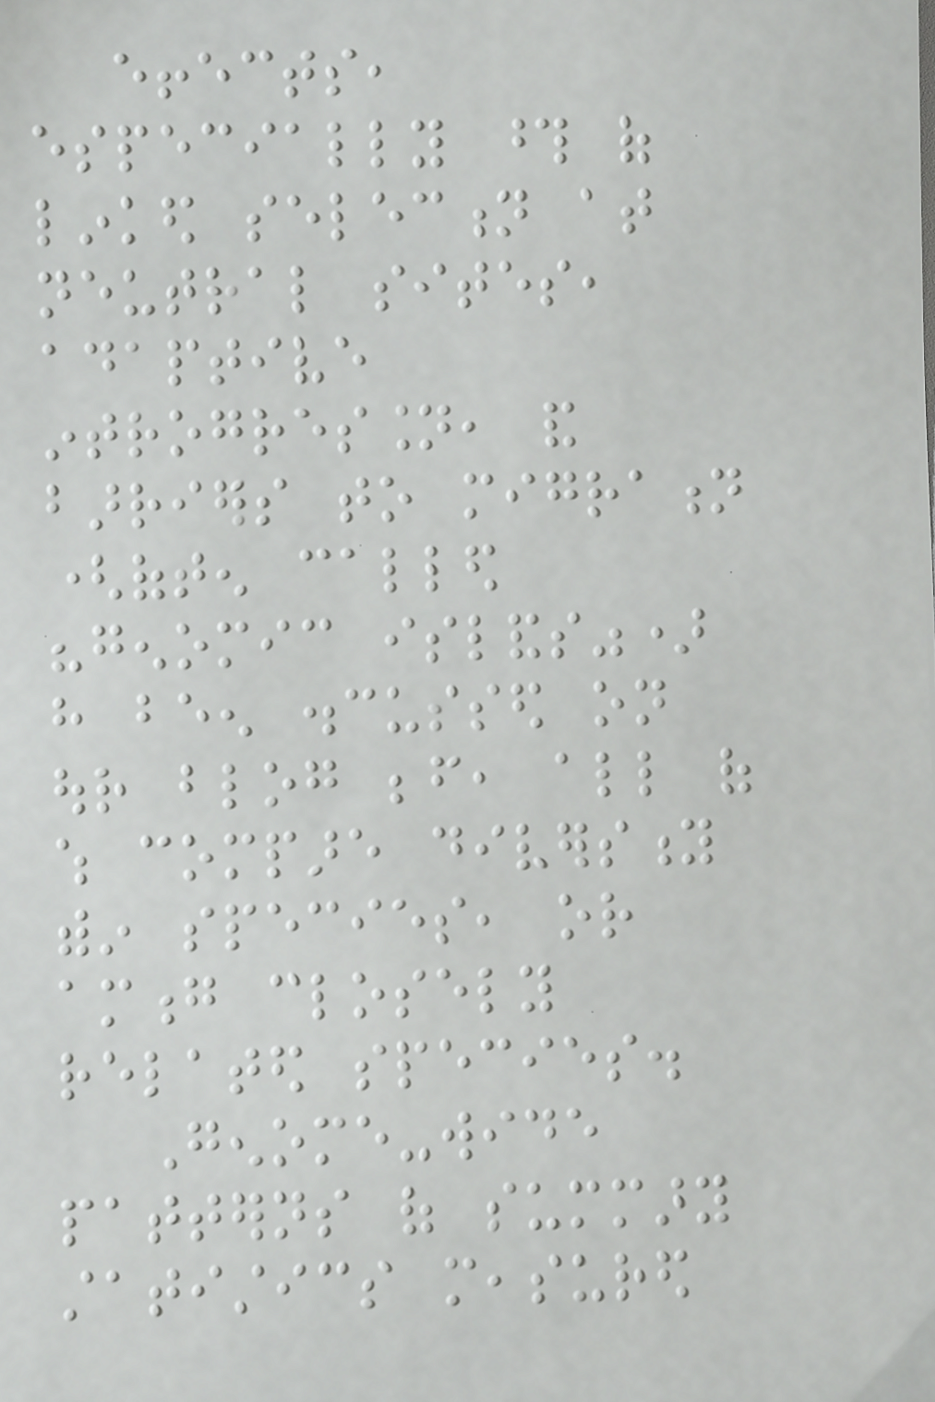effects,
especially those of
linked selection at
neutral sites,
adaptive
introgression, and
barriers to migration
(often called
"genomic islands")
have been discussed on
our blog before, all of
which compare diversity
within species, or
among closely
related species.
Genome-wide
patterns of summary
statistics measured
